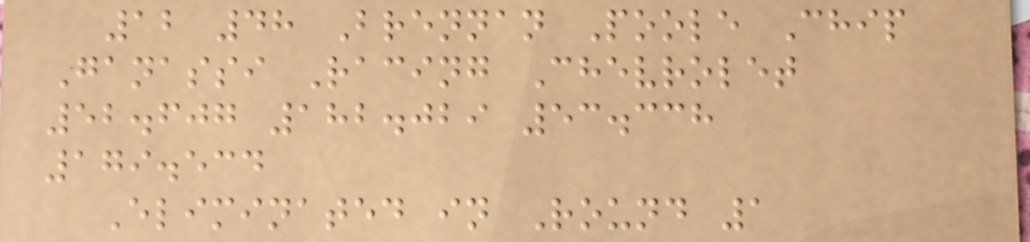12 48 Brennan Poole Chip
Ganassi Racing Chevrolet
52.607 182.029 53.338
179.534
Eliminated in Round 1
